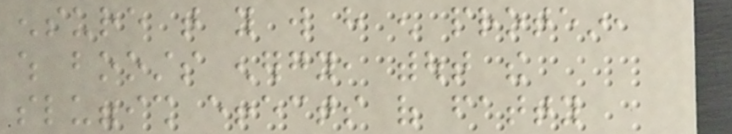ensure that you will have enough protein,
which boosts energy, without the
sluggish effects of fatty
